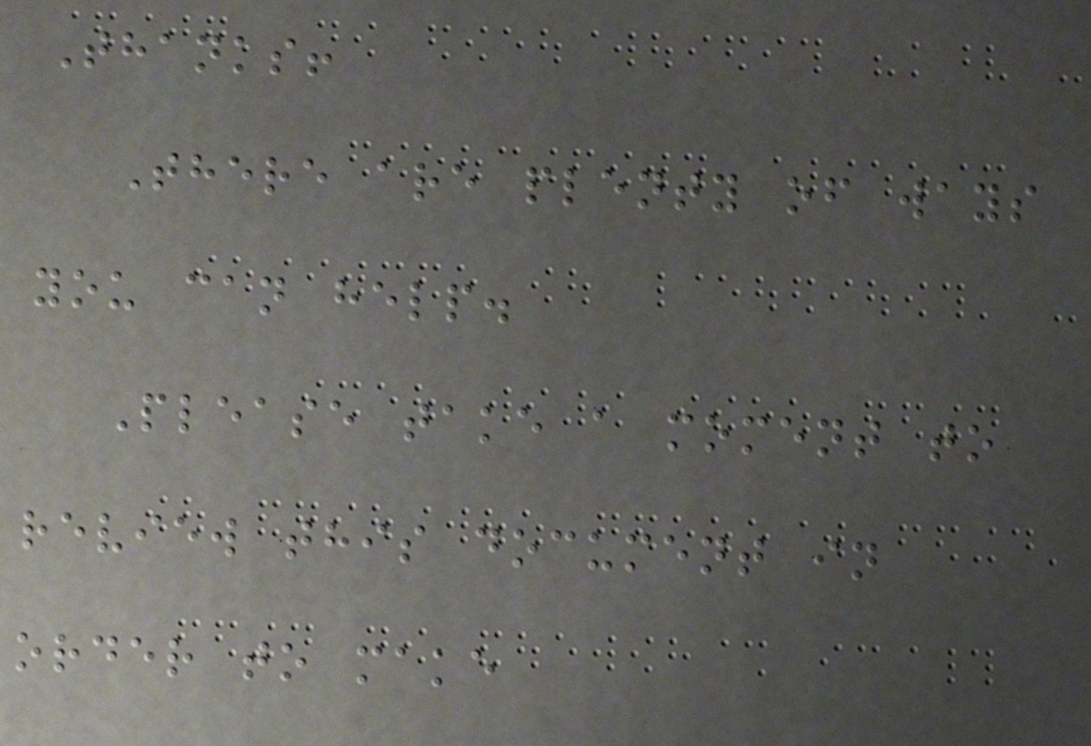Thanks!
There are plenty of ways
you can help.
Please take a moment to
review this document in
order to make
